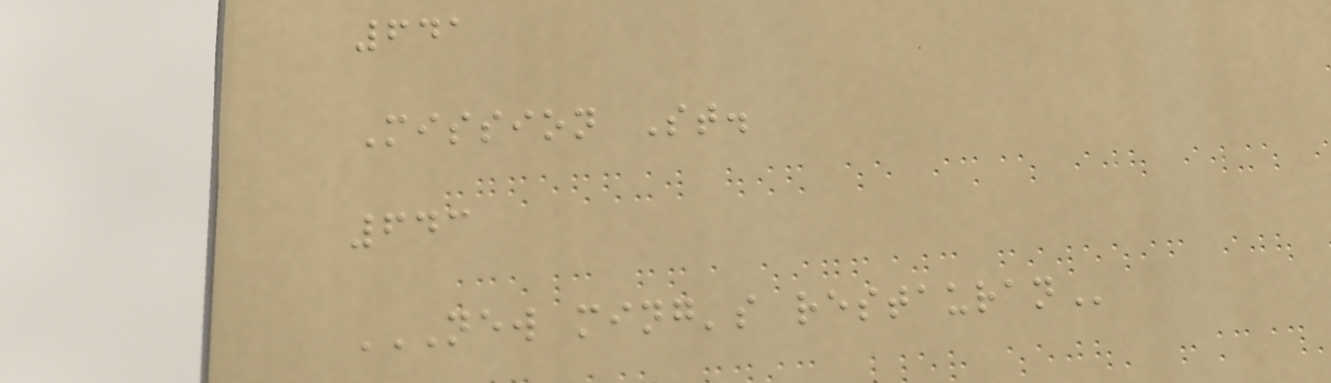641
Mission St.
643
NEW MING'S RESTAURAN
